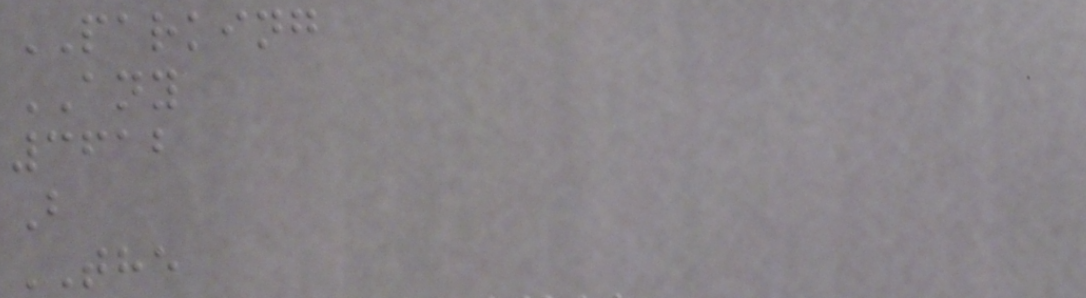PARKING
ANY
3612
B
THE
